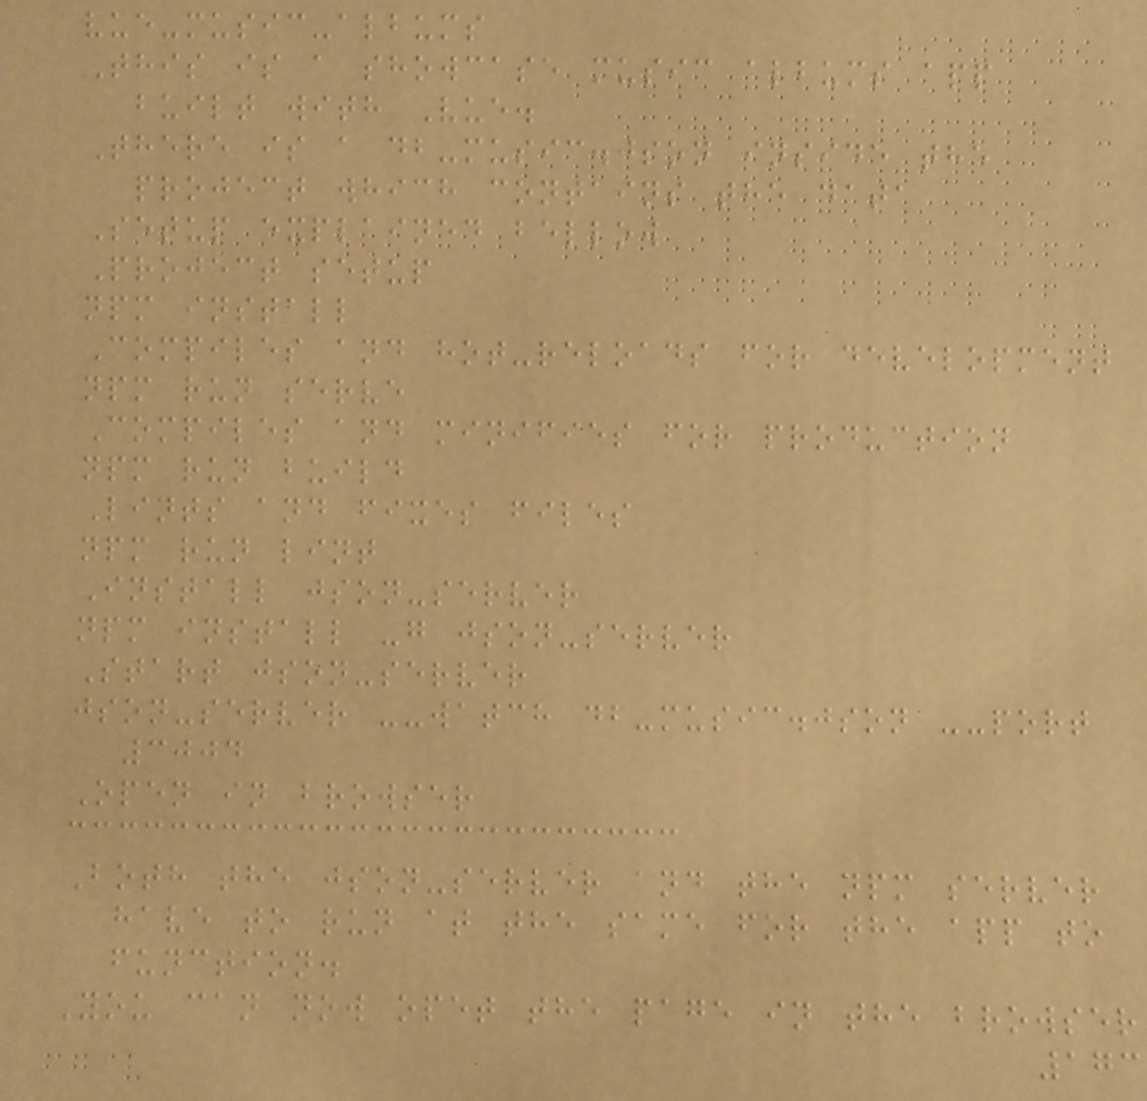vue-music-albums
This is a showcase music albums app
built with Vue.
There is a db-music.json inside the
project which contains the data
Setup explained bellow
Project setup
npm install
Compiles and hot-reloads for development
npm run serve
Compiles and minifies for production
npm run build
Lints and fixes files
npm run lint
Install json-server
npm install -g json-server
Start json-server
json-server --watch db-music.json --port
3004
Open in browser
Both the json-server and the npm server
have to run at the same for the app to
function.
You can now opet the page in the browser
173
